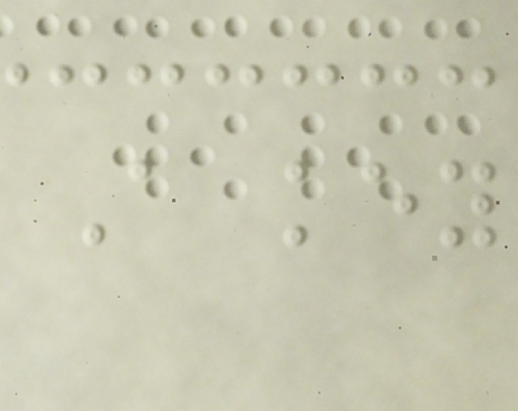A key
